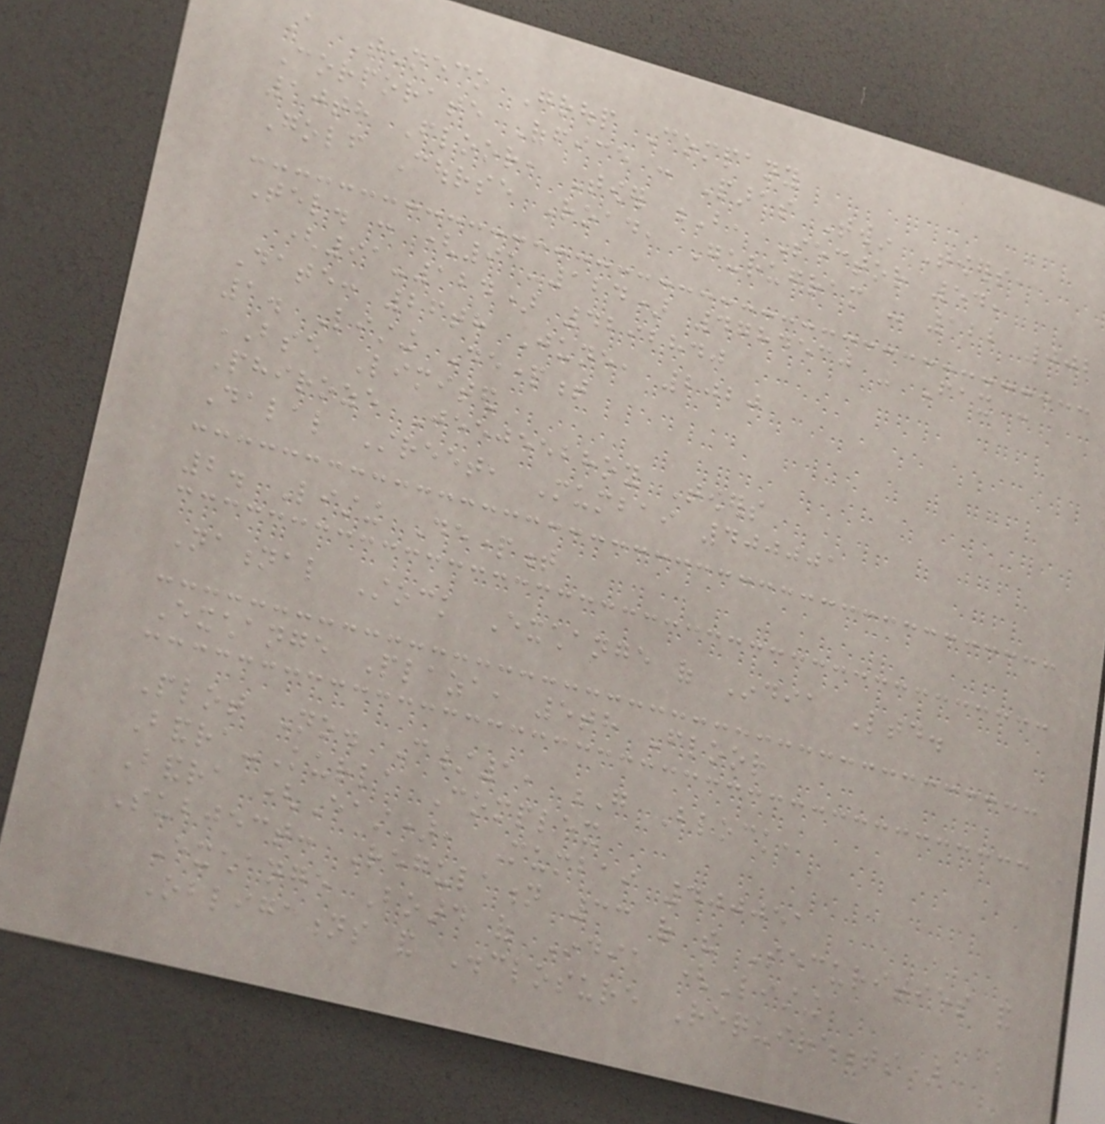A Tenneco Group Company
Corporate Office : Paras Twin Towers,
10th Floor, Tower B, Sector 54,
Golf Course Road, Gurugram - 122 002
Tel. : (91-124) 4784530 - Fax :
(91-124) 4292840
Date: 26th June, 2020
1. Listing Department
BSE Limited
Phiroze Jeejeebhoy Towers
Dalal Street, Mumbai 400001
2. Listing Department
National Stock Exchange of India Ltd.
Exchange Plaza, 5th Floor
Plot No. C/1, G Block,
Bandra-Kurla Complex
Bandra (East), Mumbai 400051
Subject: Regulation 33 of the Securities and
Exchange Board of India (Listing
Obligations and Disclosure Requirements)
